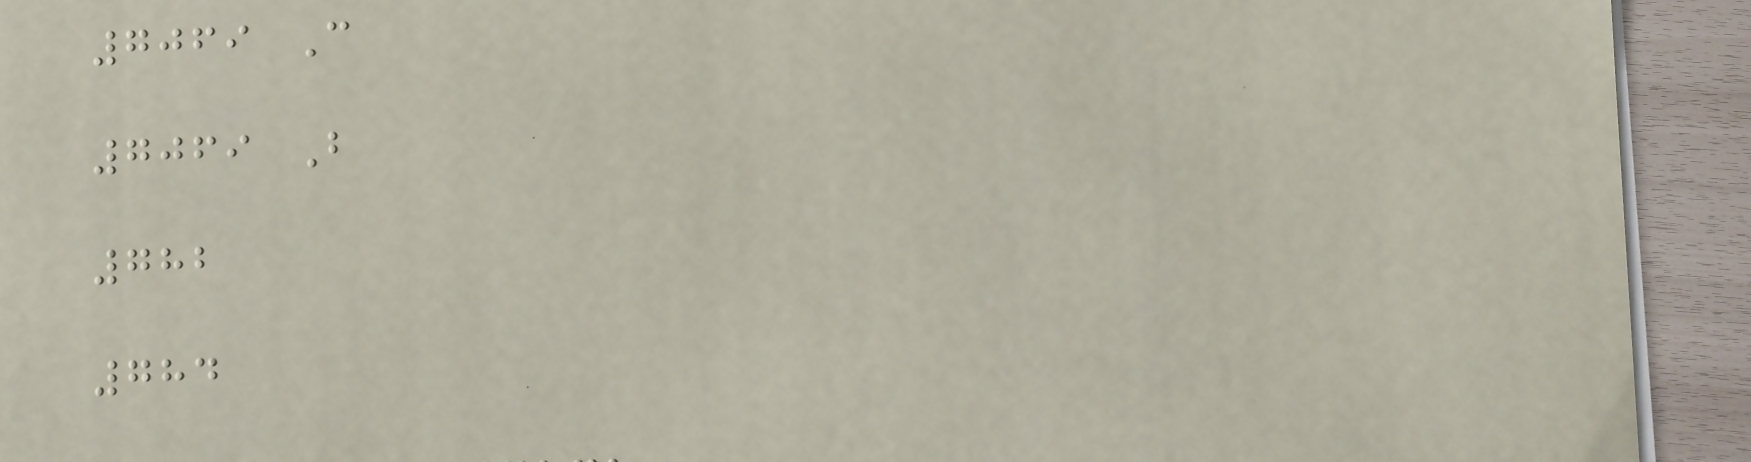7069 C
7069 B
782
784
